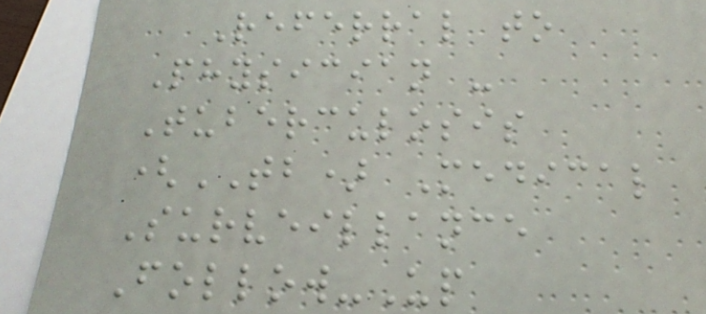Referral to
Physician -
Tuberculosis
(TB) Medical
Surveillance
Follow-Up
